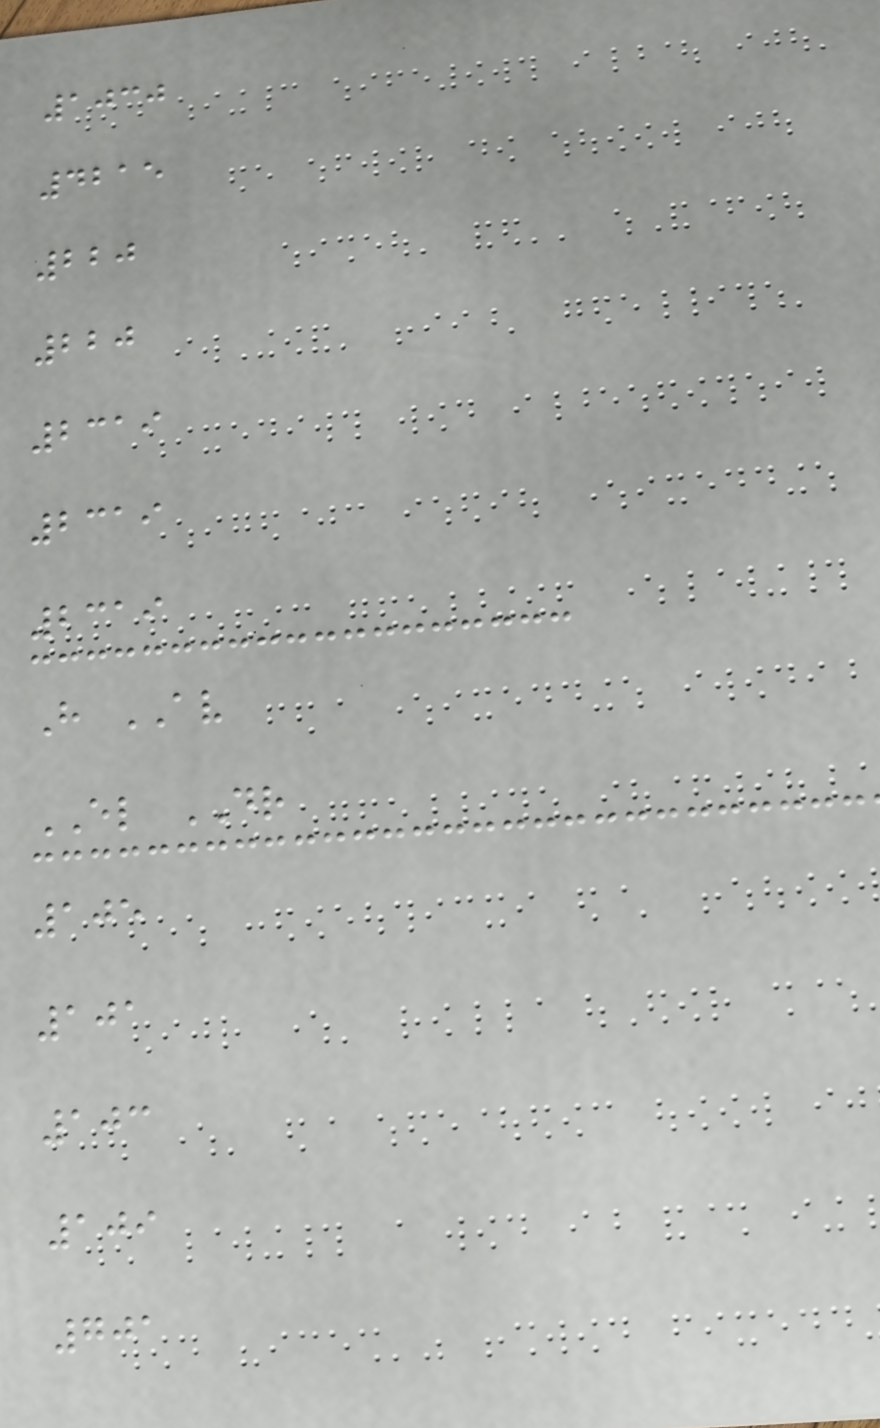1030
4215
220
220
2319
2319
2319
H AV
EL DR
105
101
103
109
701
